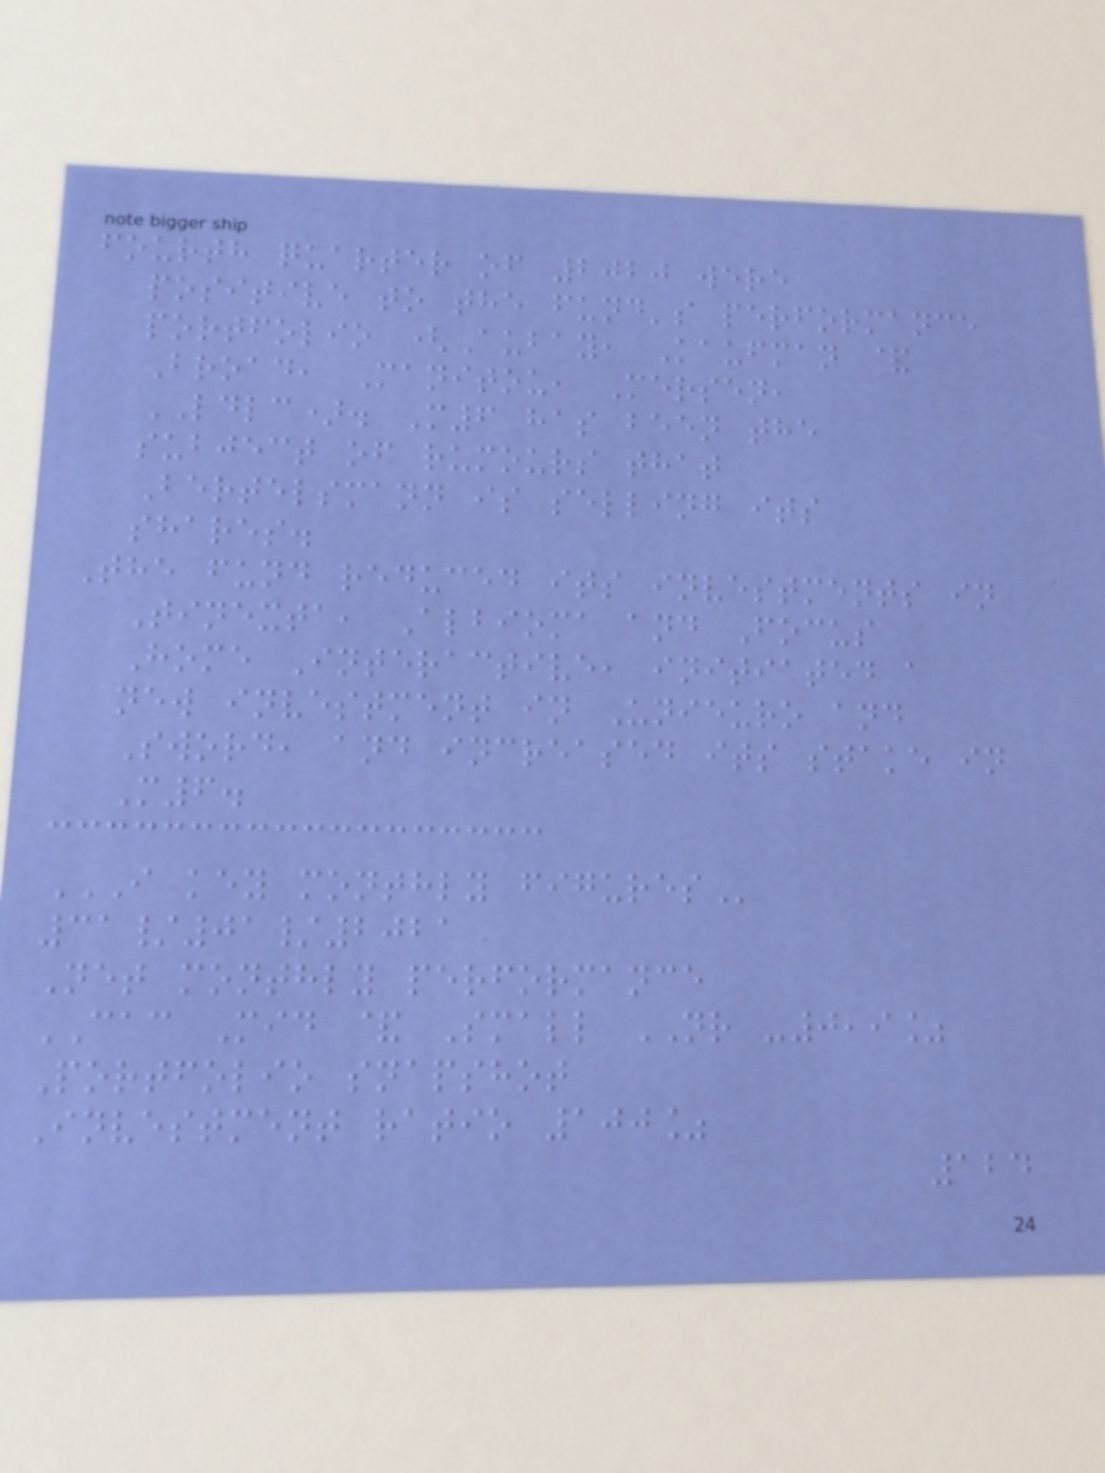fourth quarter of 2020 were
positive to the fund's performance
portfolio (Aubay, Kaufman &
Broad, Manitou, Mersen,
LDLC). M6 has been the
subject of rumours that
Bertelsmann is selling its
shares.
The fund reduced its investments in
Tinexta, Albioma and Focus
Home Interactive, initiated a
new investment in Unieuro and
Sword, and increased its stake in
M6.
I KEY MONTHLY FIGURES
31/01/2021
Net monthly performance
CAC Mid & Small NR -0,9%
Portfolio snapshot
Investment ratio 100%
124
